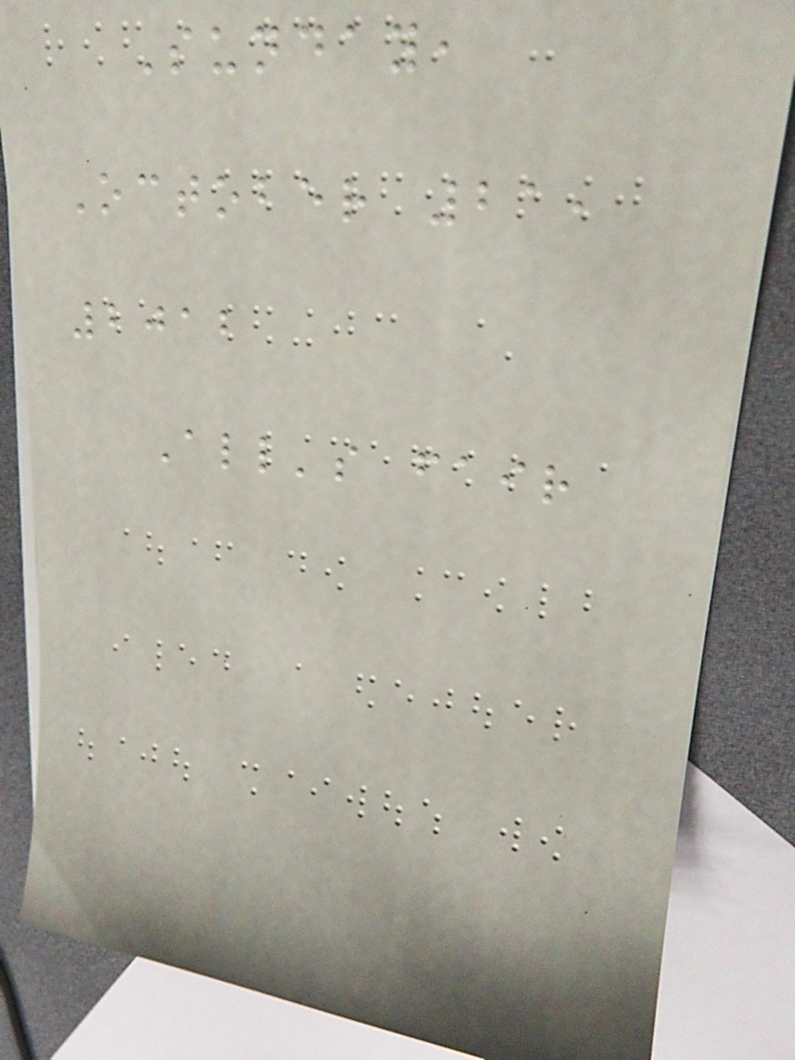Sunday,
October 21,
2012
All's fair
